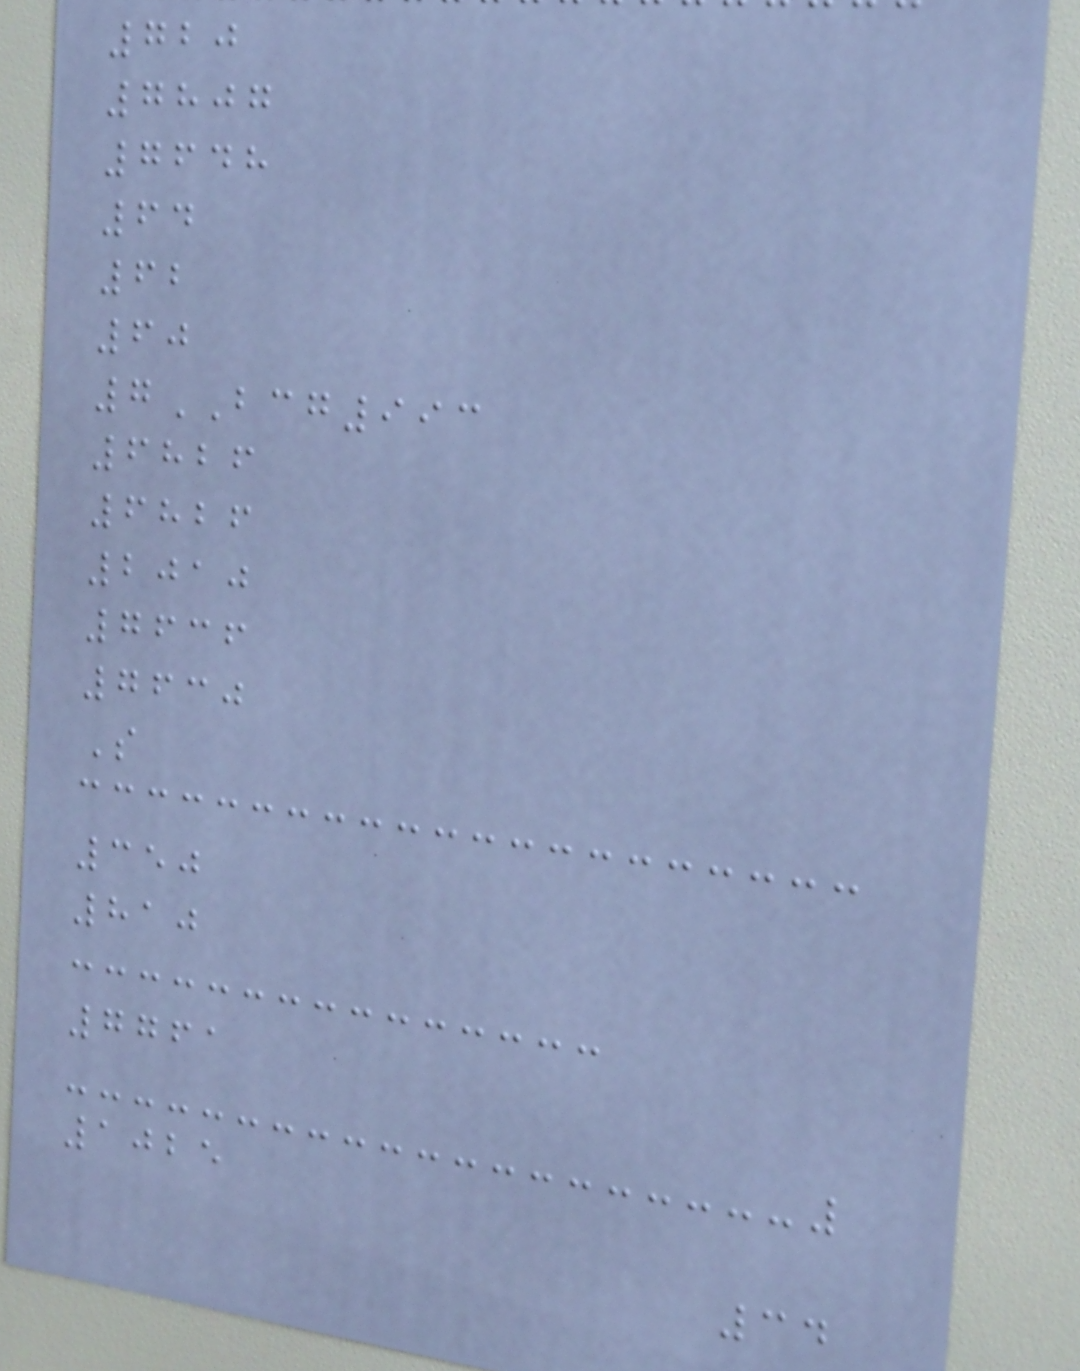720
7807
7648
64
62
60
7BCG993
6826
6826
2010
7636
7630
S
350
810
7761
1025
34
